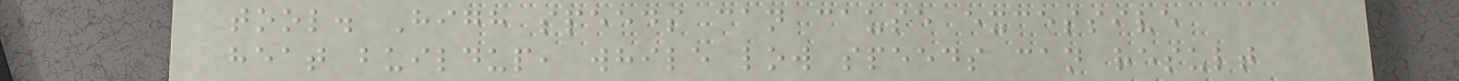tool. High speeds can cause excessive
heat buildup, while low speeds can result
